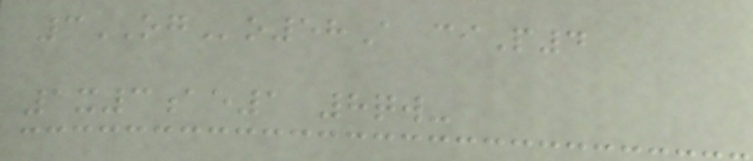3OGo58A ciP4
1x3ae1 8qw-
